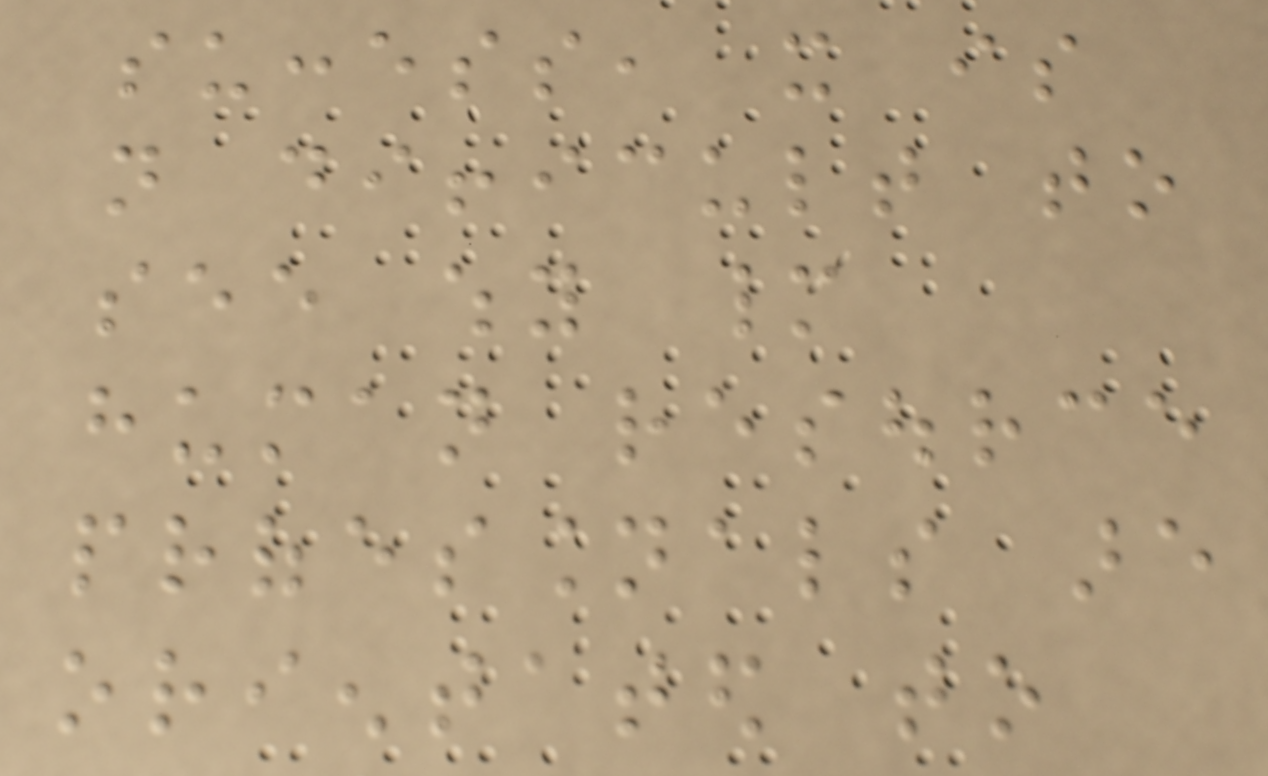success, it is
not difficult to
see why many
human resource
professionals are
orientated to
